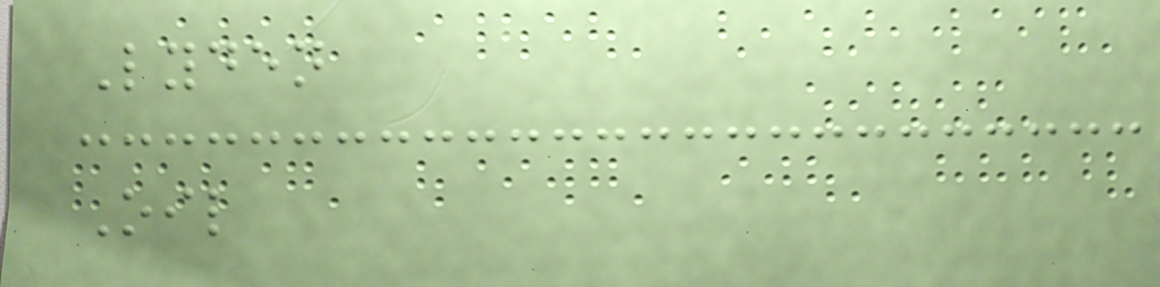Lyden
Oil
